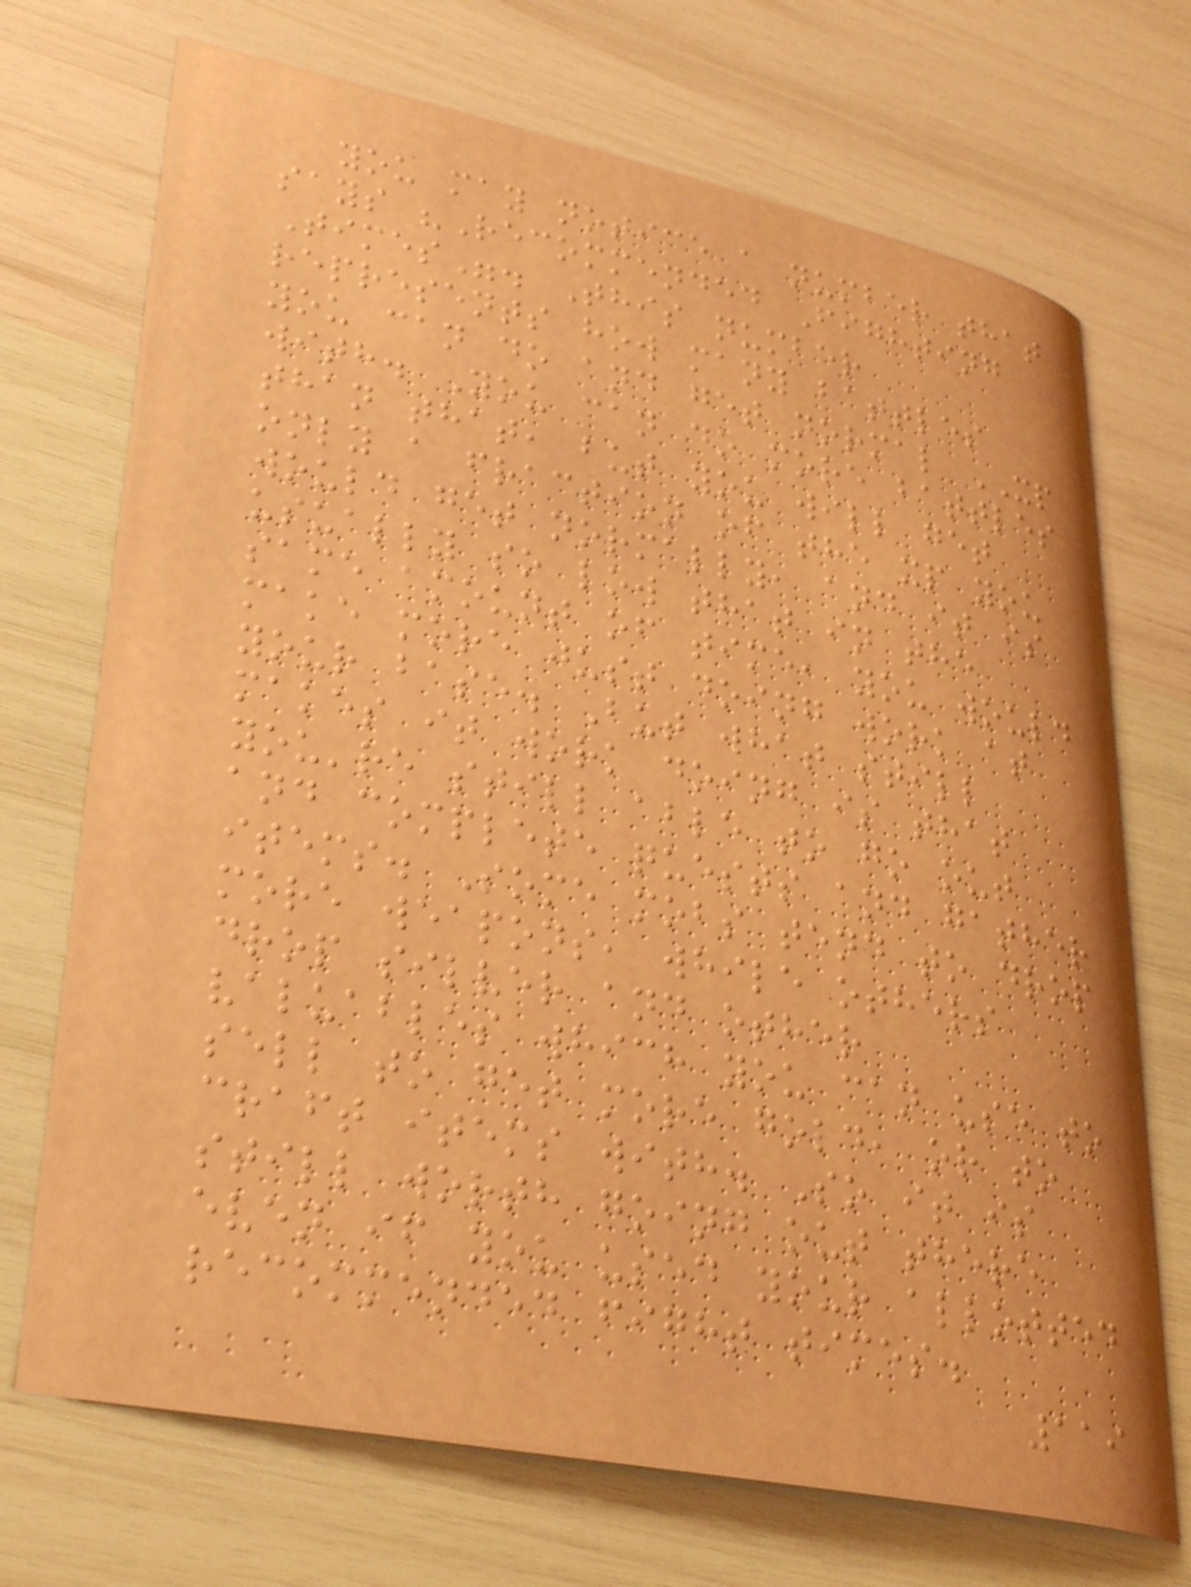you may notice a number that
says "Recommended Fighting
Times". This number
represents how many battles
you can do and get normal XP
with. You can do more battles
than that, but you will get
only a fraction of the xp you
would get normally, and it is
usually so low that in the
same amount of time, you would
make more just doing work at
your base. But what still
makes it work doing is that
you're still able to go out
and complete quests and gather
items. Some mobs tend to drop
more weapons, while others
drop silver and other
valuables which you can use to
sell to get more gold, or to
craft items with. So it is
still worth going out there
even if you used your allotted
recommended fight times.
119
